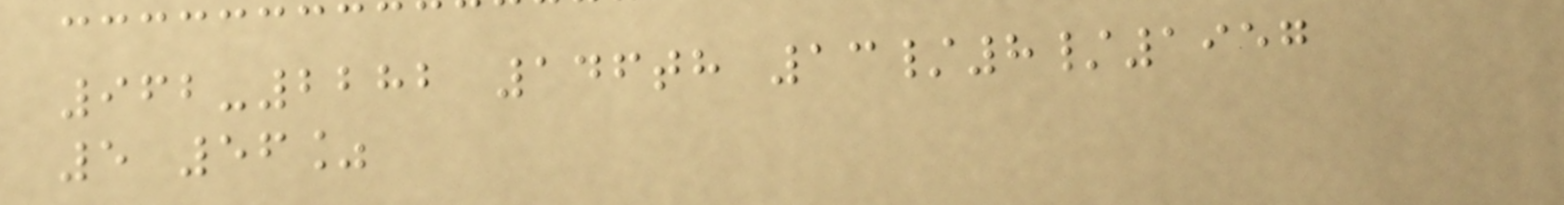962-2282 146th 13/8/1957
5 56%
